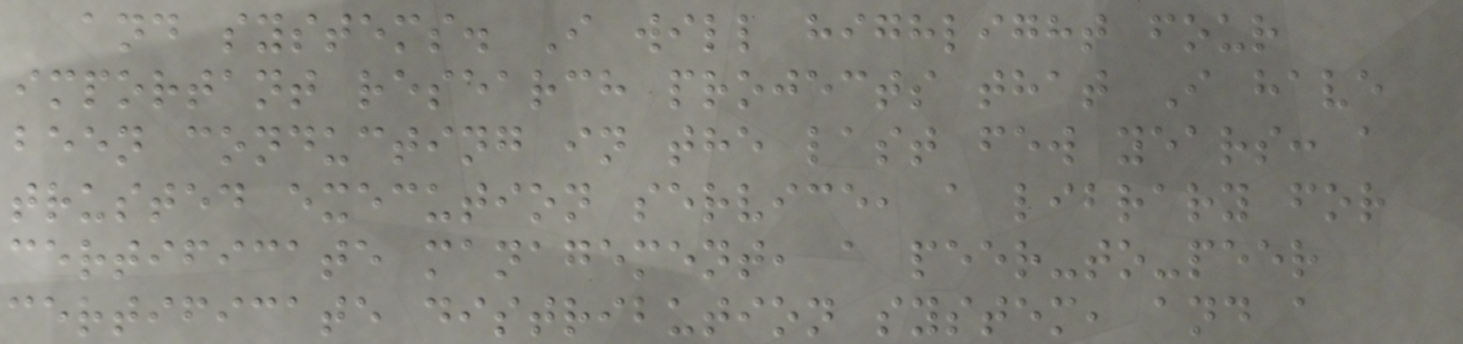and systems. I will highlight four
important research projects that I have
been conducting in the last few years: a
trusted execution service, a library for
certificate management, a peer-to-peer
certificate distribution system, and a
